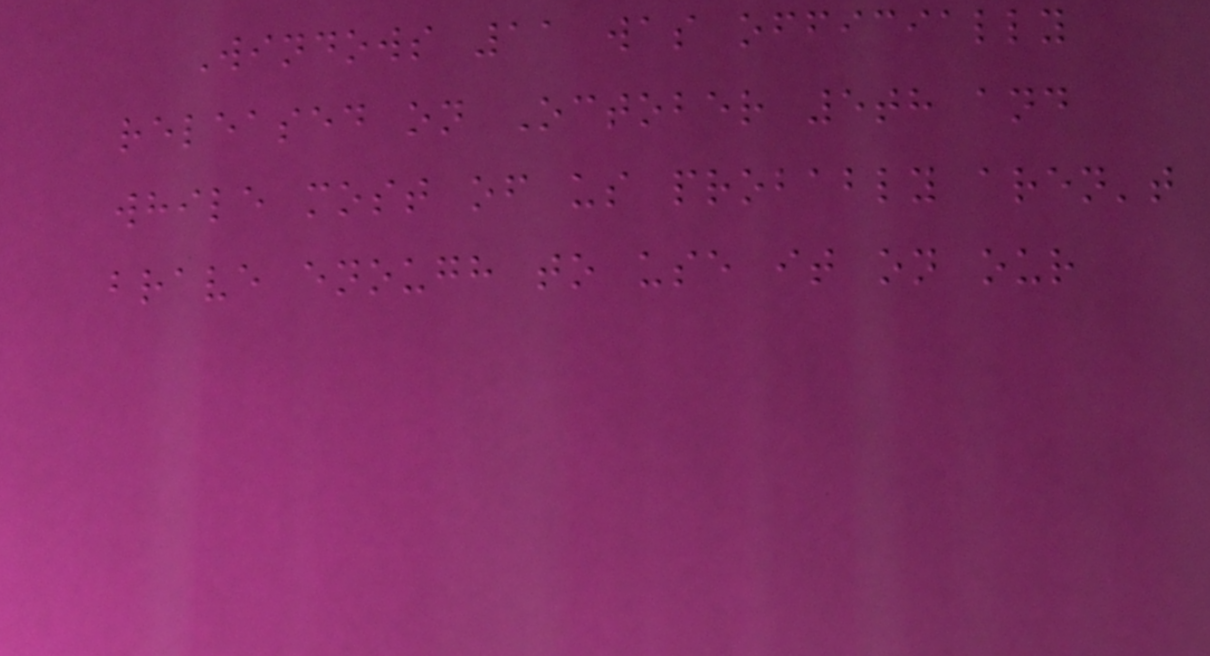Windows 11 was officially
released on October 5th and
while most of us probably aren't
brave enough to use it on our
